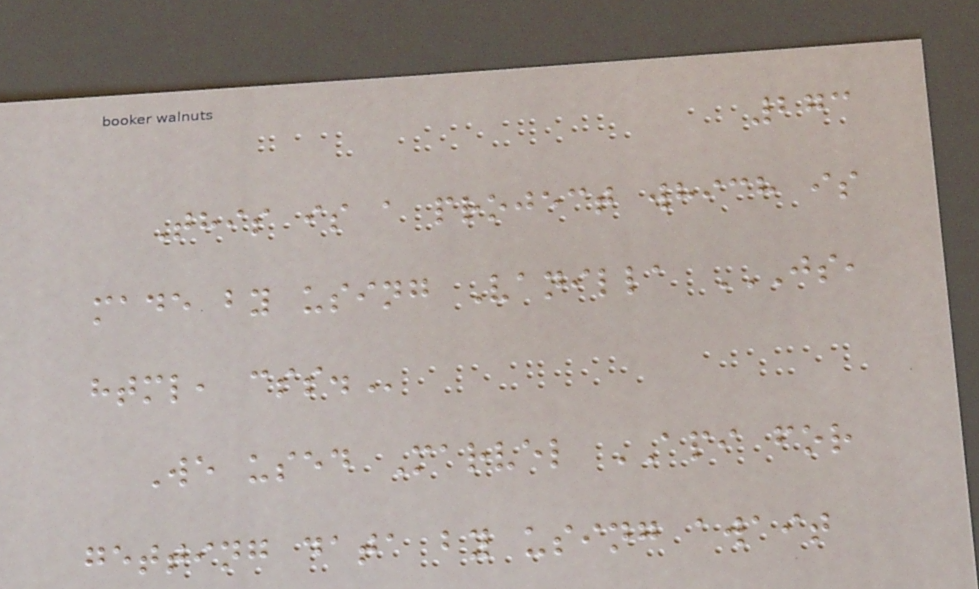273
This is a project which is
made by using Vanilla JS,
HTML, CSS.
We used Marvel API for
getting data by using await
